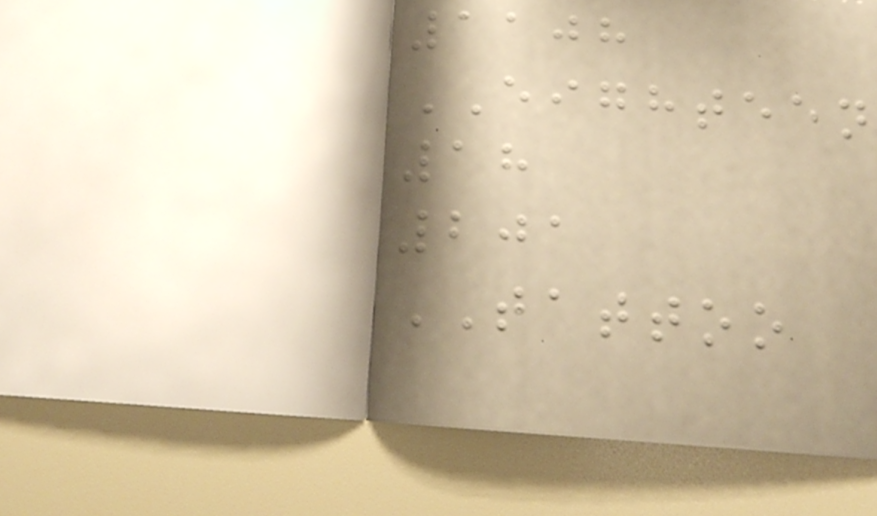1108
EIGHTEEN
18
201
TATTOO
